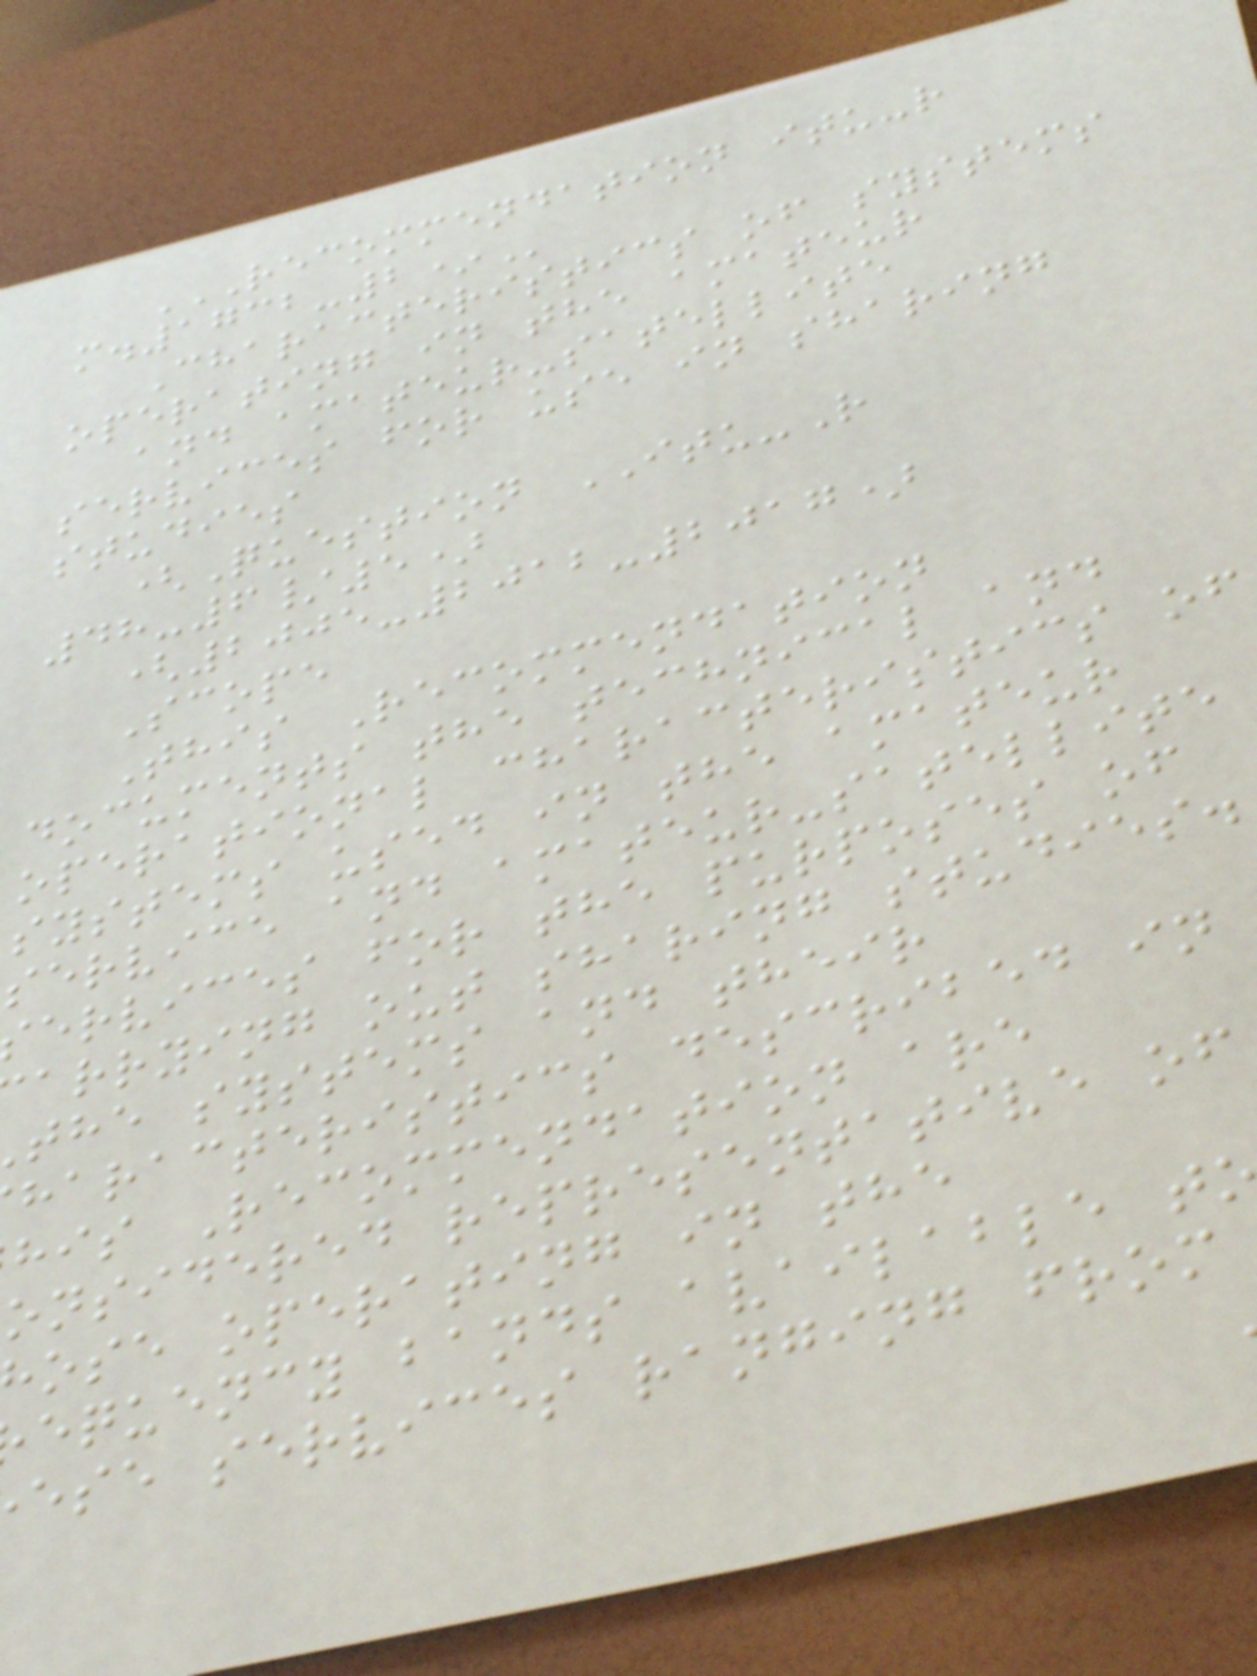RECOMMENDATION ITU-R
Characteristics of systems
operating in the amateur
and amateur-satellite
services for use in sharing
studies
(Question ITU-R
48-6/5)
(2005-2012-2017)
Scope
This Recommendation
documents the technical and
operational characteristics of
systems used in the amateur
service and amateur-satellite
ervices for the purposes of
arrying out sharing studies.
the systems and their
haracteristics described in
his Recommendation are
onsidered representative of
ose operating in the
equency bands available t
ese services ranging from
